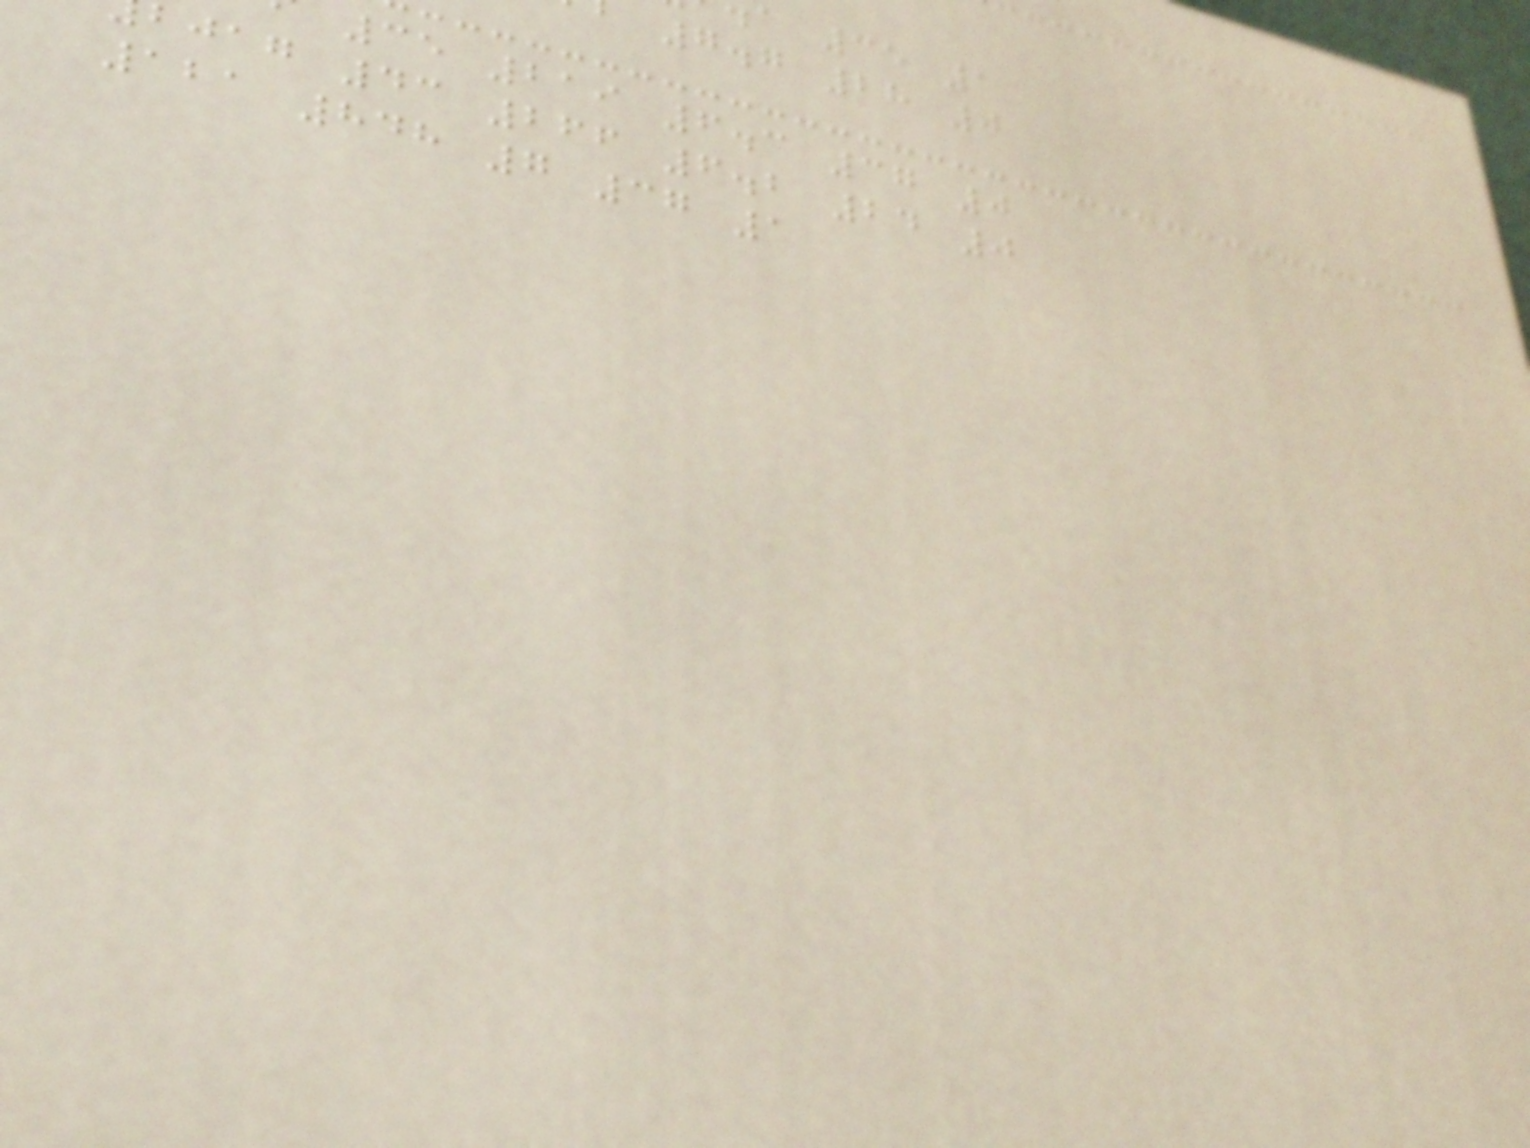a 35 1
7.7 28 0
35 219 6.3 37 0
bjag 43 266 6.2 24 0
121 848 7 37 1
